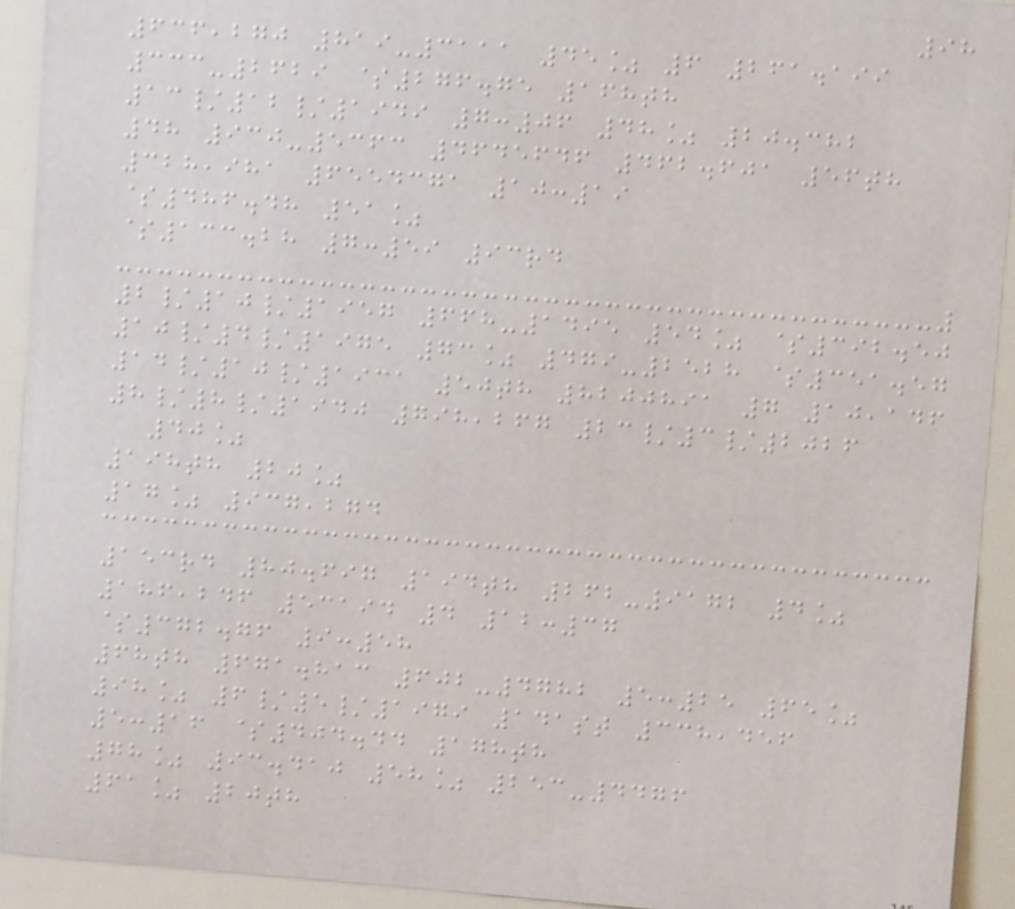98
636,270 819-3111 45% 6 261.199
333-2629 $276.75 168th
13/12/1949 7:06 48% 20.382
48 930-5363 4645646 462.601 56th
328,981 6554371 10:19
$486.48 51%
$133.28 7:59 93rd
2/10/1957 668-1495 54% $392.50
10/4/1975 73% 479-2528 $351.57
14/10/1931 50th 8200891 7 10,146
8/8/1940 798,267 23/3/2026
40%
198th 20%
17% 937,274
153rd 80.697 194th 262-9172 4%
186,246 53194 4 12:37
$372.76 9:58
68th 671.813 602-4782 5:25 65%
98% 6/5/1979 141st 338,456
5:16 $404.44 178th
78% 93.410 58% 253-4476
61% 20th
